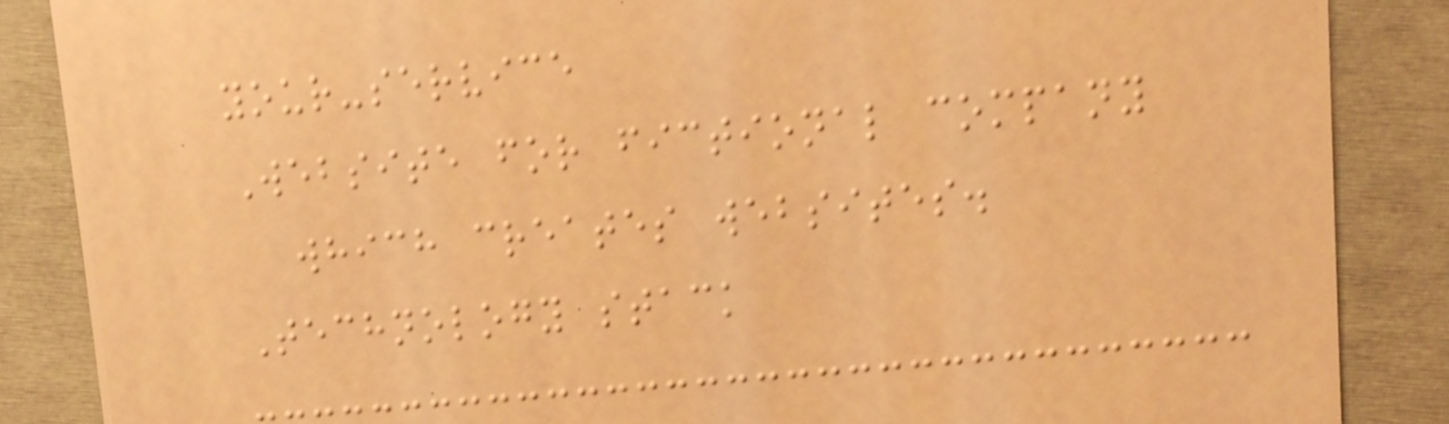your-service
Website for fictional company
which creates websites.
Technology stack
